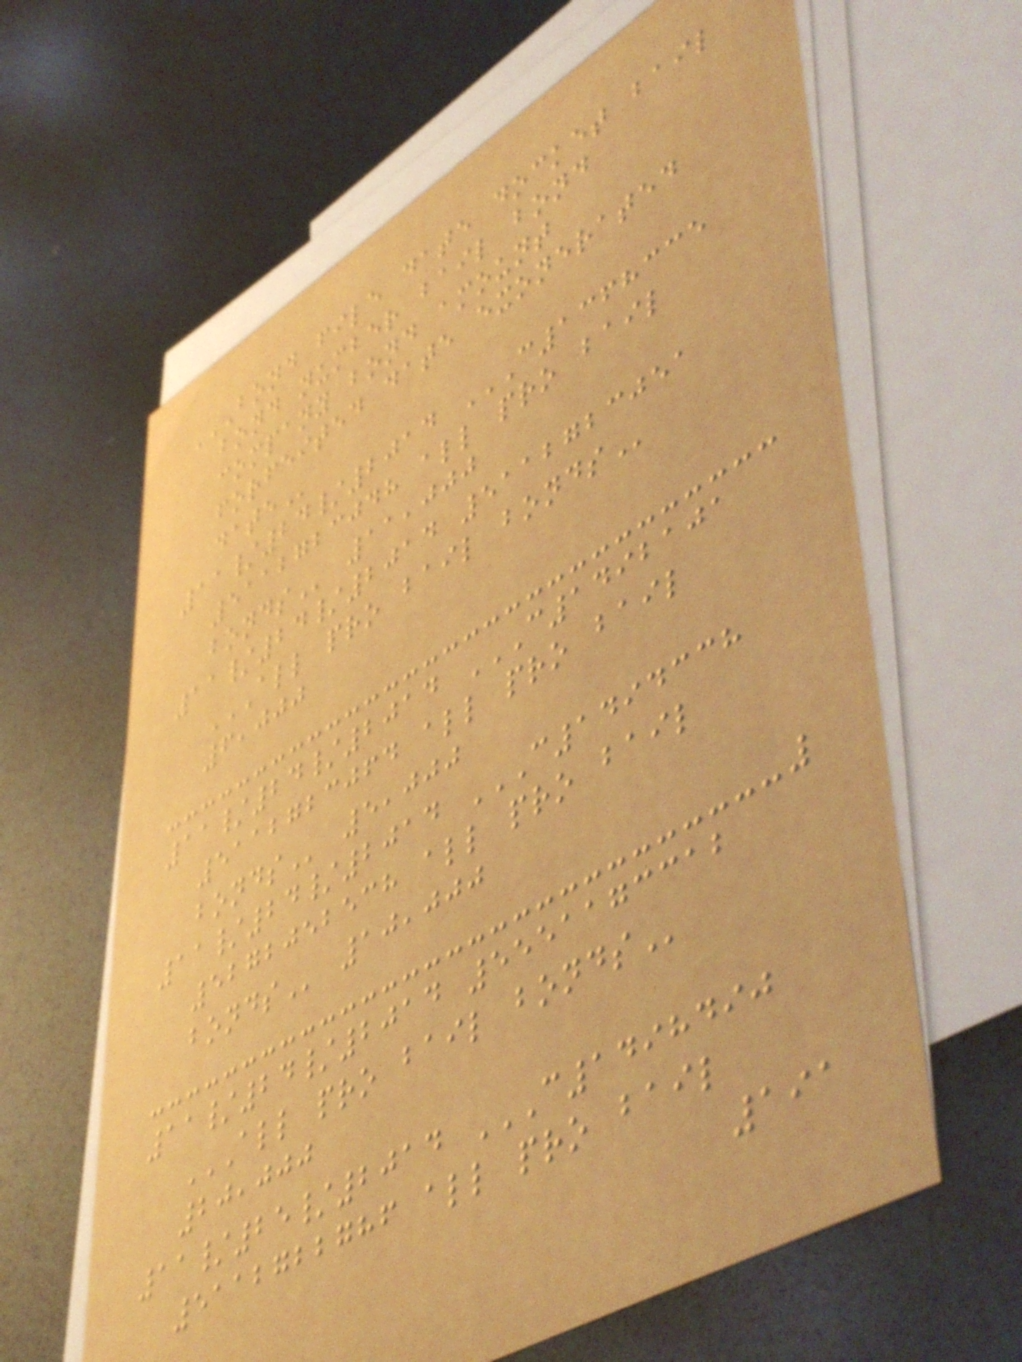BOND FILE DATE DOCKET BAIL
BOND NUMBER BAIL BOND
COMPANY BOND AMOUNT
FORFEITED DATE EXONERATED
DATE
11/24/2014 C1368335
5112723048 ALL PRO BAIL
BONDS 11,000
11/24/2014 5112723051
ALL PRO BAIL BONDS
6,000
11/24/2014 C1492101
5112723064 ALL PRO BAIL
BONDS 5,000
11/24/2014 C1494338
5272052538 ALL PRO BAIL
BONDS 10,000
11/24/2014 5551173312
ALL PRO BAIL BONDS
20,000
11/25/2014 C1498490
5112722786 ALL PRO BAIL
191
